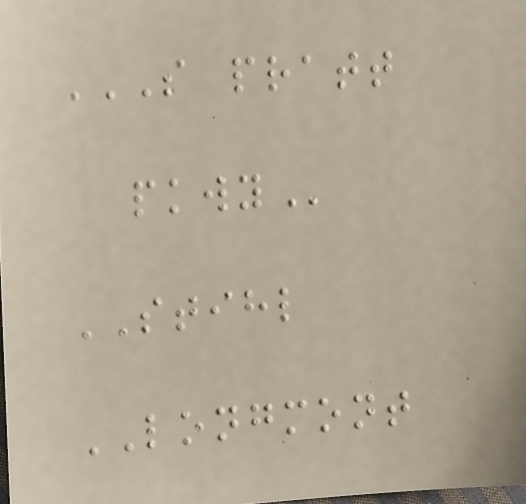S PRATT
PKWY
STIHL
LONGMONT
